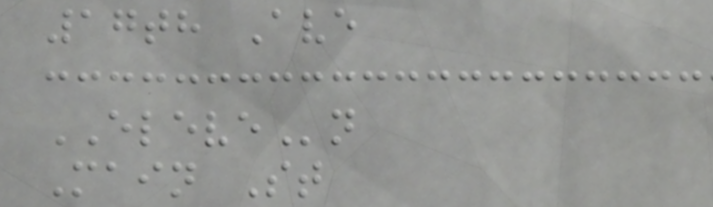17th Ave
ELEVEn
Main St
